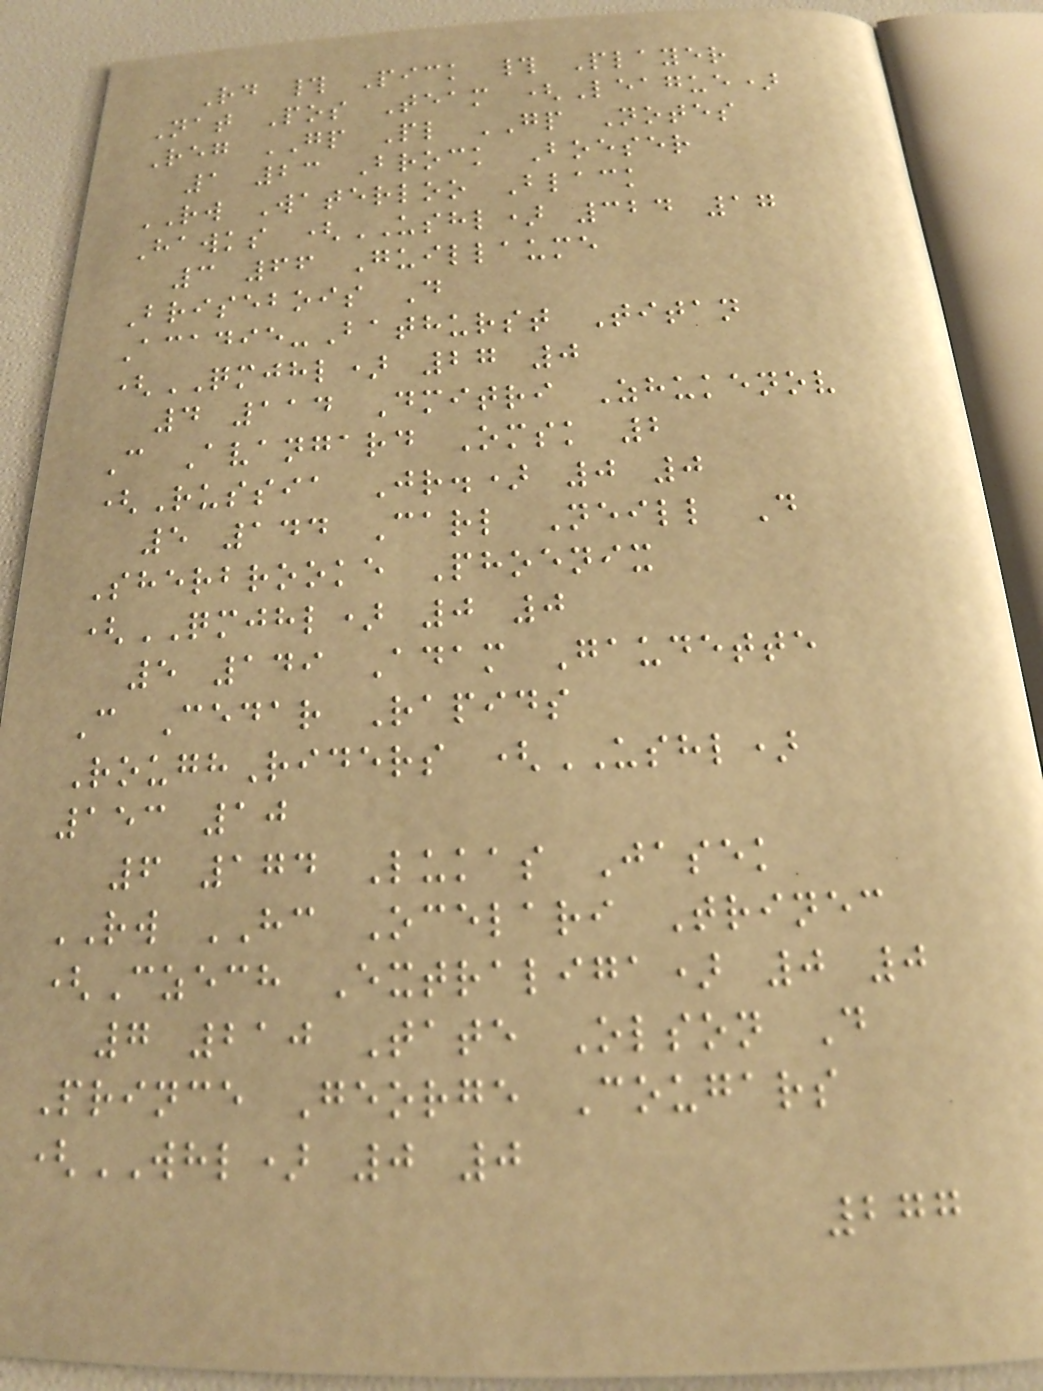Rd # Pick # Player
Nat Pos Team (League)
Reg GP Pl GP Notes
1 23 Brock Boeser
RW Waterloo Black
Hawks (USHL) 324 17
3 66 Guillaume
Brisebois D
Acadie-Bathurst Titan
(QMJHL) 27 0
4 114 Dmitri Zhukenov
C Avangard Omsk 2
(Russia Jr.) 0 0
5 144 Carl Neill D
Sherbrooke Phoenix
(QMJHL) 0 0
5 149 Adam Gaudette
C Cedar Rapids
RoughRiders (USHL)
153 10
6 174 Lukas Jasek
RW HC Ocelari Trinec
(Czech Extraliga) 0 0
7 210 Tate Olson D
Prince George Cougars
(WHL) 0 0
277
